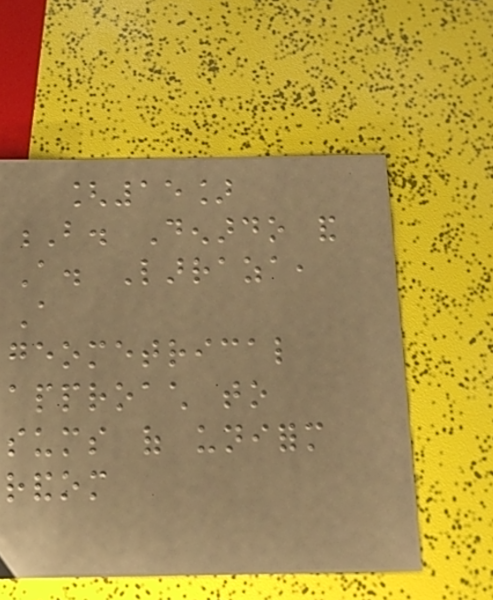[15]
B. Denardo and
A. Larraza,
A
geometrical
approach to
sums of uniform
random
